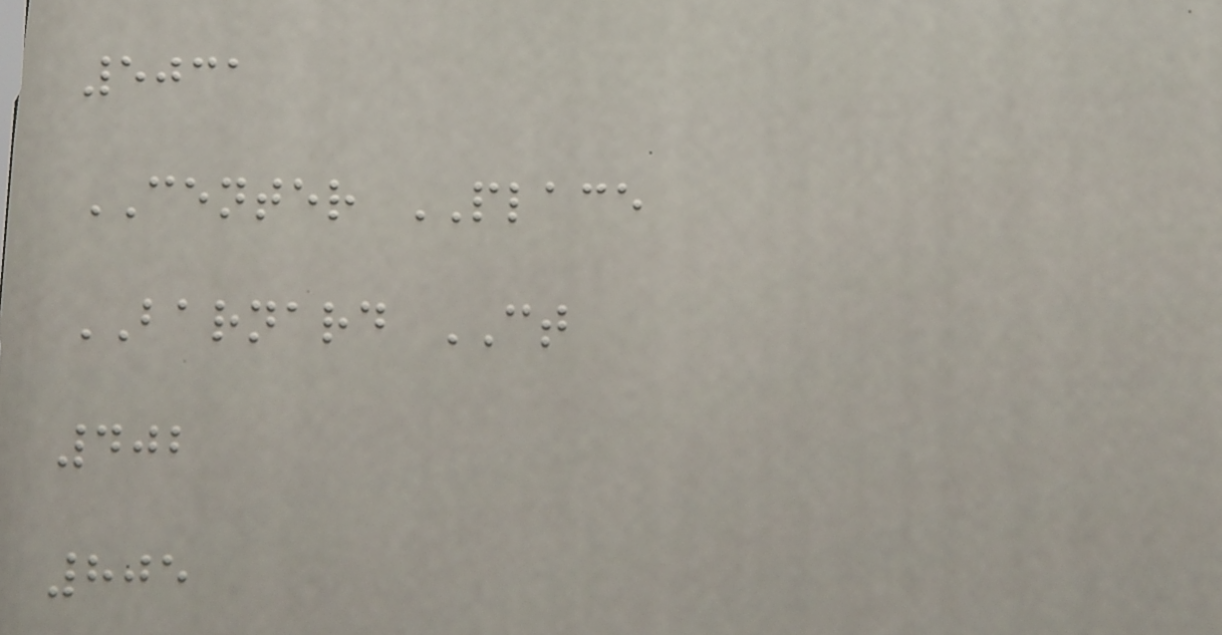5031
CENTER PLACE
BARNARD CT
402
805
